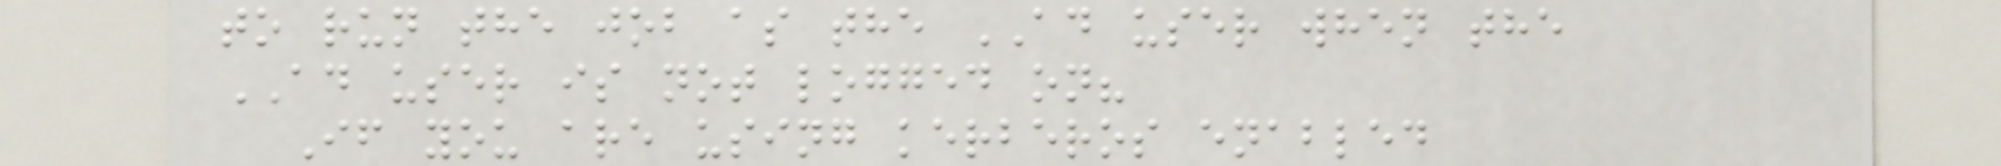to run the job as the AD user when the
AD user is not logged on?
If you are using kerberos enabled
